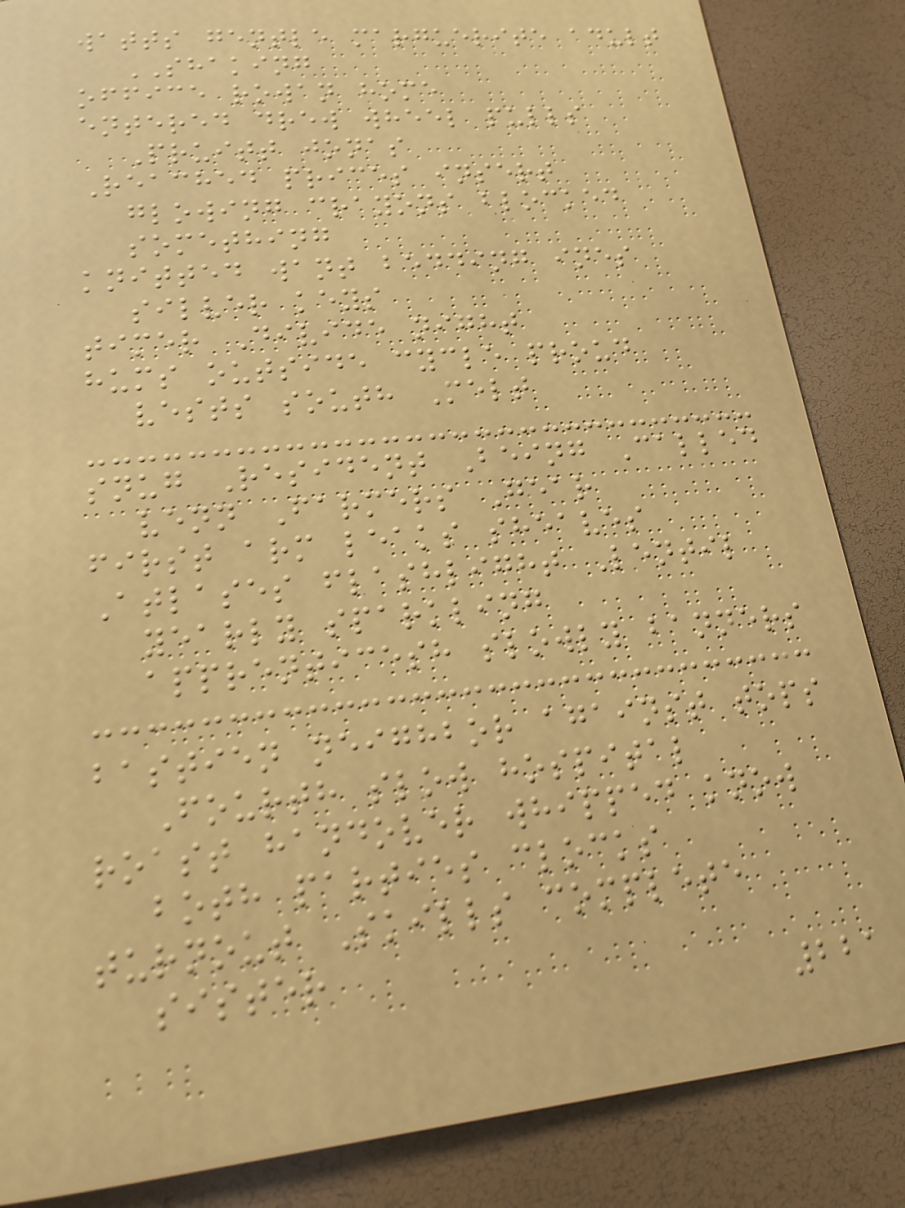watts gentle marguerite adult
SHAKING
office rowan home
entered drew wheel pulls
Pruitt jonas
Reached prices insert
glowing crayons blocked
something
knitted want bedding ines
silver keys
timer Divide night
hums outside cycle proud
vests south Melt
snug Resident Being Called
venn Farmers Gear
first arm leaks sheaves
Atlases flashlight Lentil
yearly sparkling
apprenticesh slowly banners
bastien neighbor against tops
Fourth slow hospital
roast handover whipped know
both parties clocks
turnout Skills complete
sister
221
